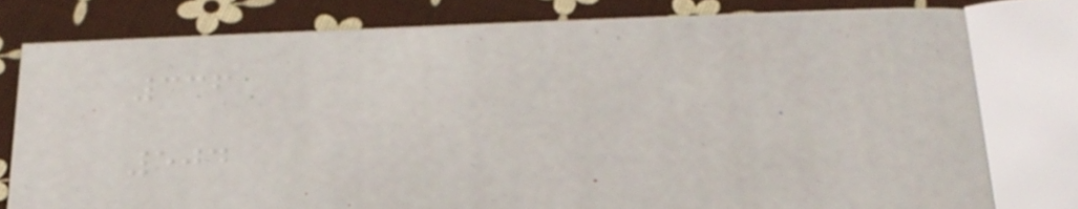336
504
